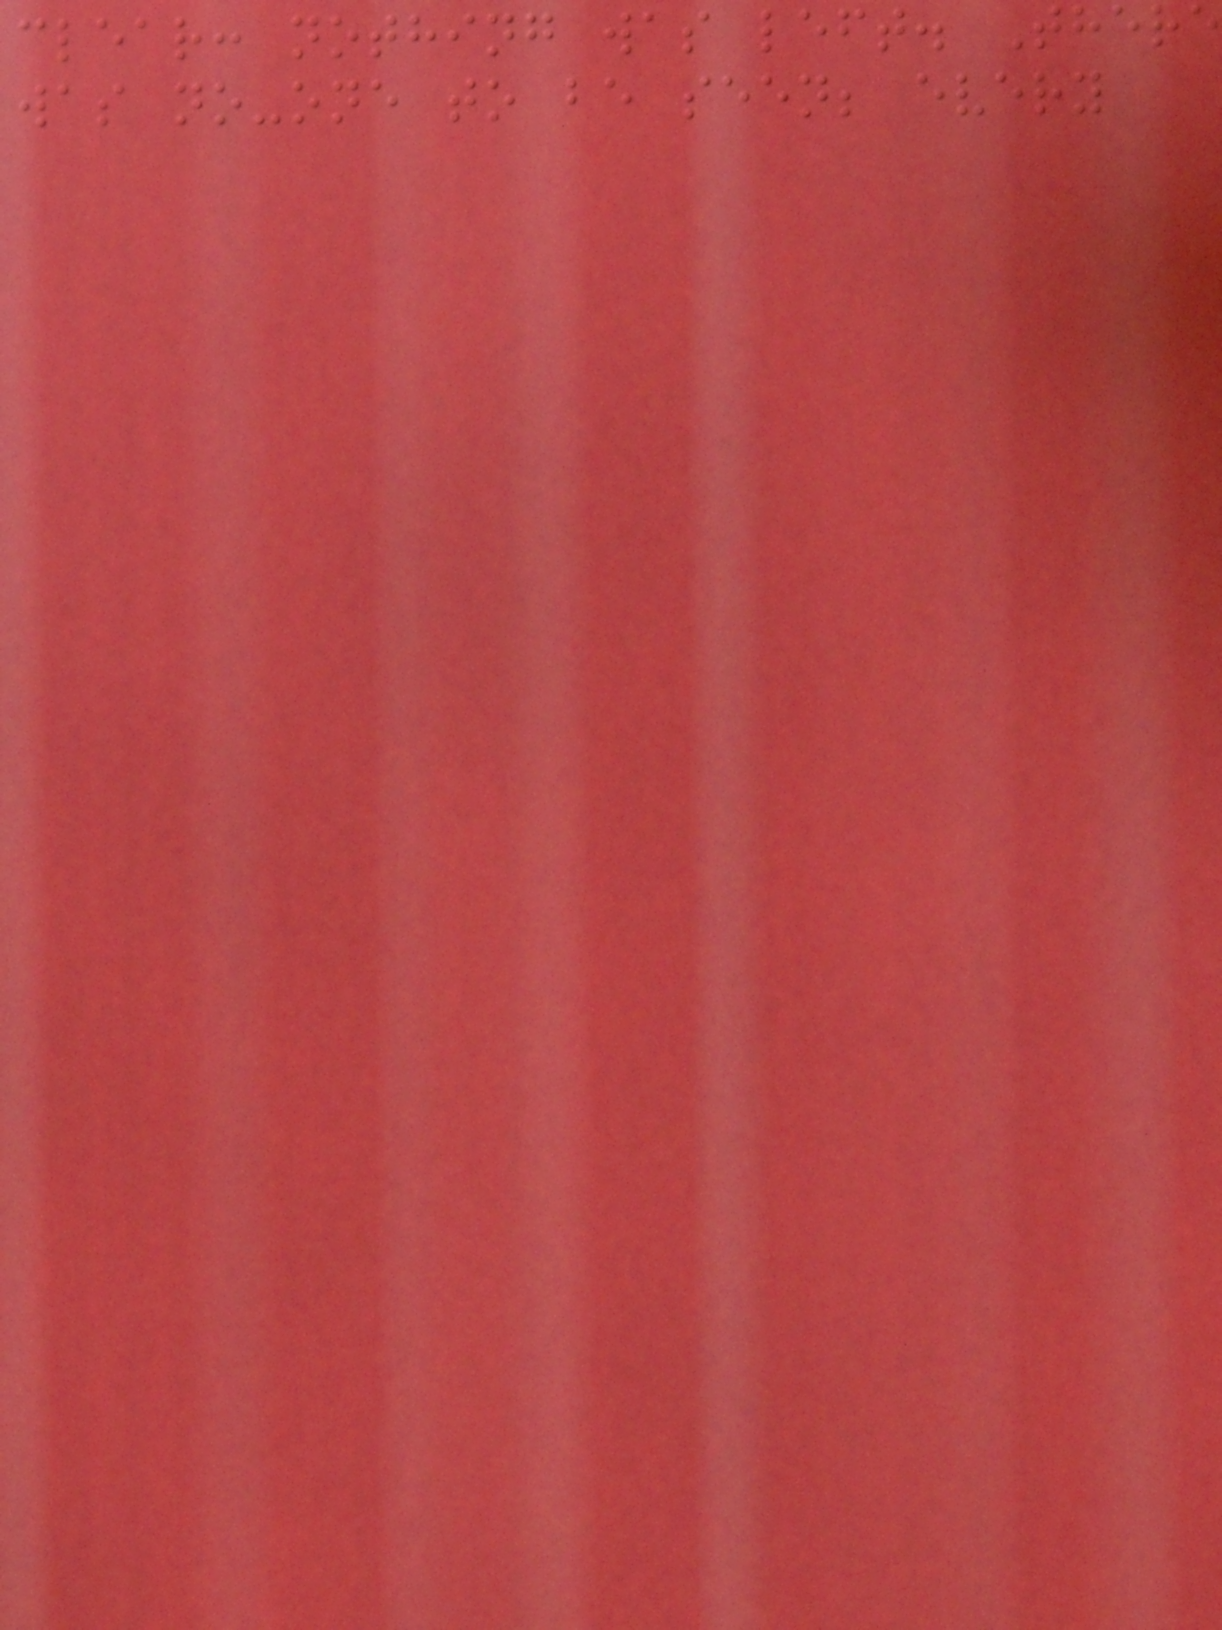clear: nothing was left. There
was no-one to be seen; every
